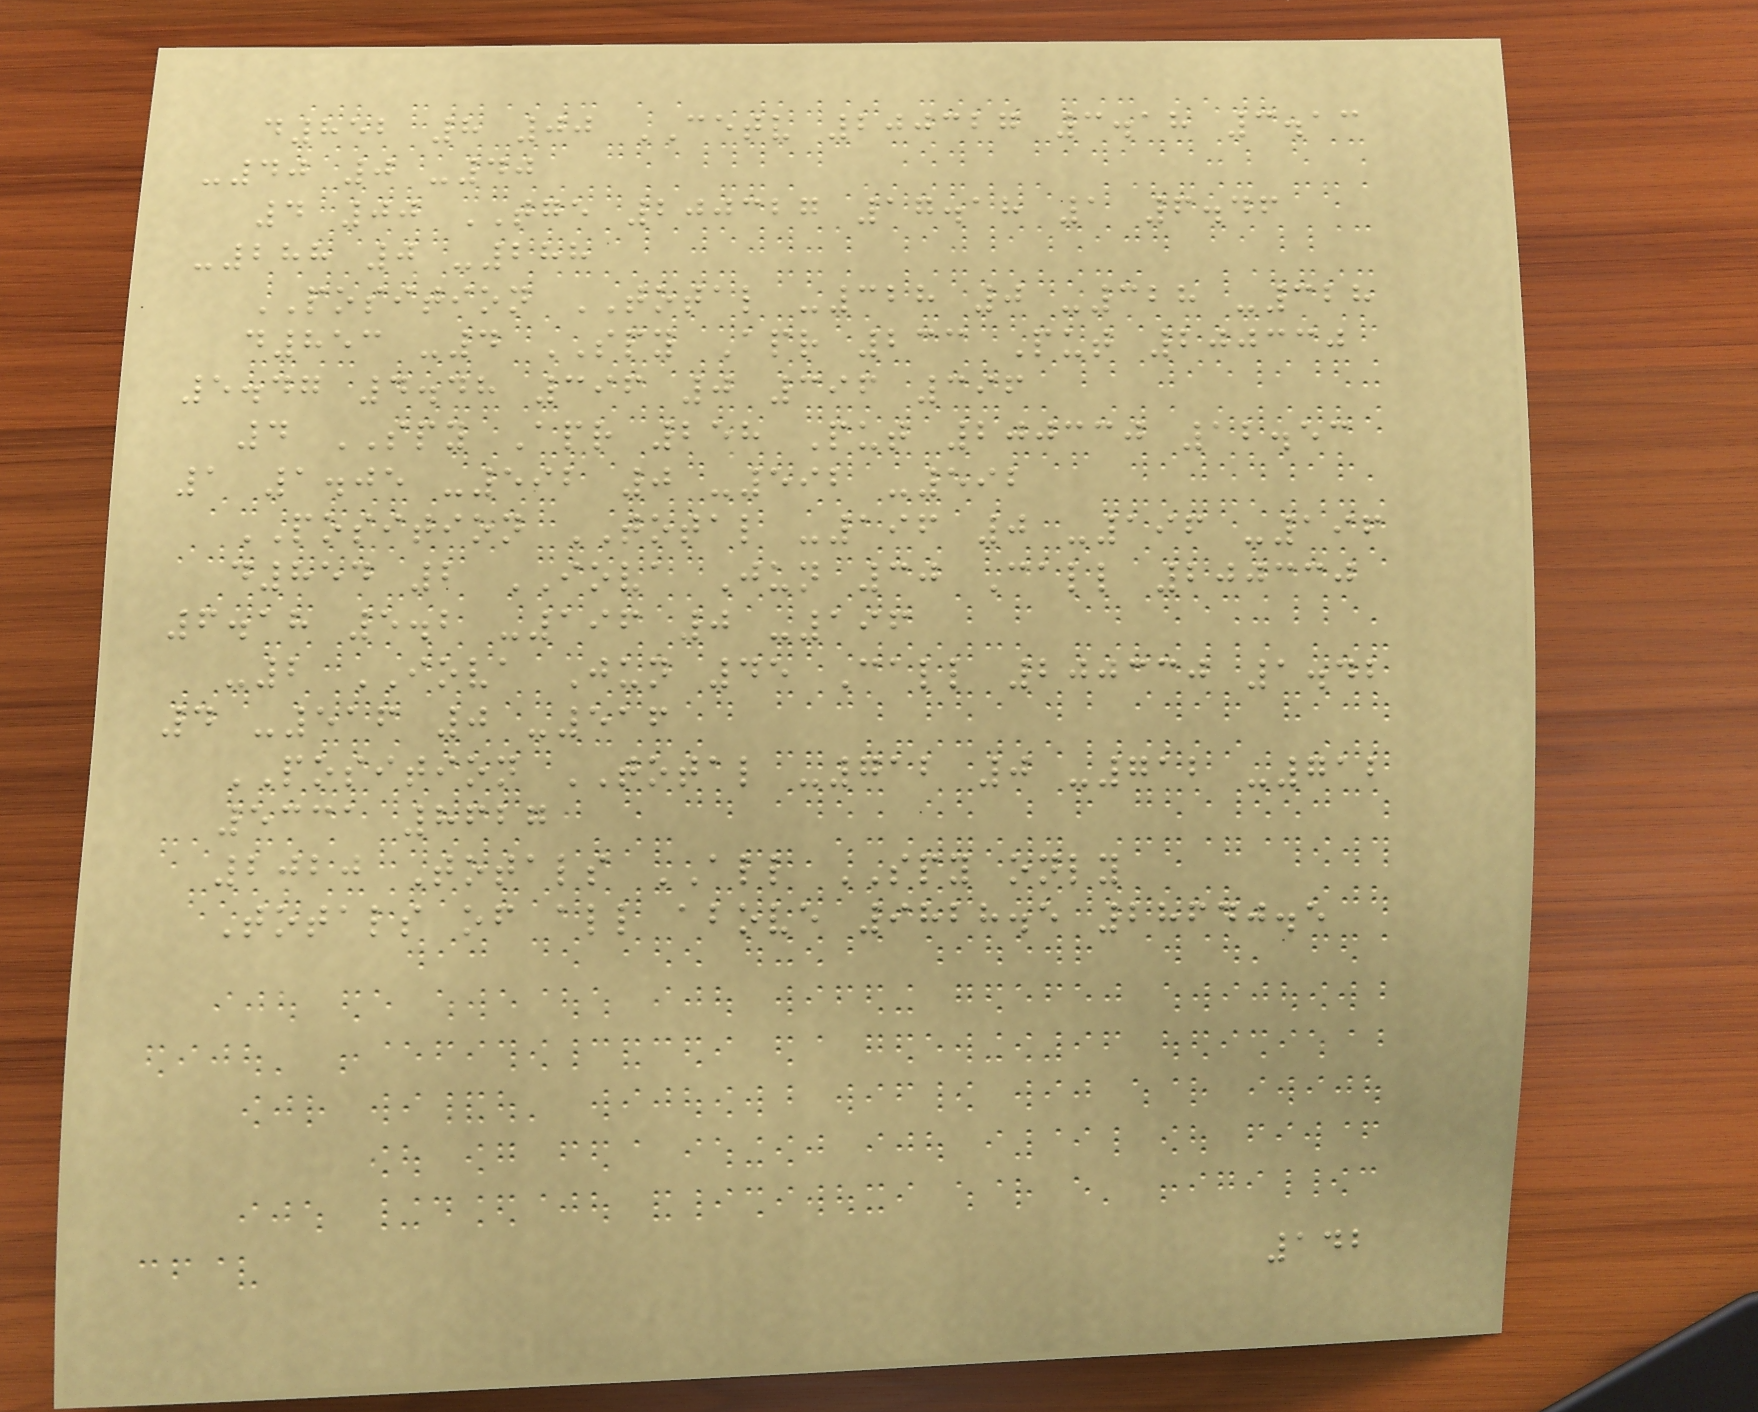d852 8 00 CETV 200327 3.18 3.13
-40 0 -40
4 00 TGE 200327 17.18 1 6.46
-288 0 -288
POSITION TOTAL -328 0 -328 -328
d853 -4 SPY Apr 233 Put 200330
5.47 4.48 396 0 396 396
4 SPY Apr 258 Put 200330 12.53
1 1.05 -592 0 -592 -592
POSITION TOTAL -196 0 -196 -196
d854 2 IOVA Jun 30 Call 200330
6.18 5.2 -196 0 -196
-2 IOVA Jun 45 Call 200330 1.42
4 -516 0 -516
POSITION TOTAL -712 0 -712 -712
5331 8627
2020 Totals ALL SPY only
Totals of all above 9828.5 28640.5
142
